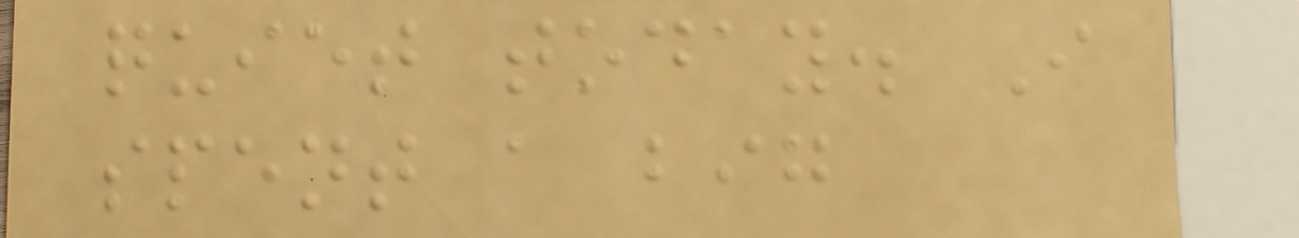quiet today. I
spent a big
